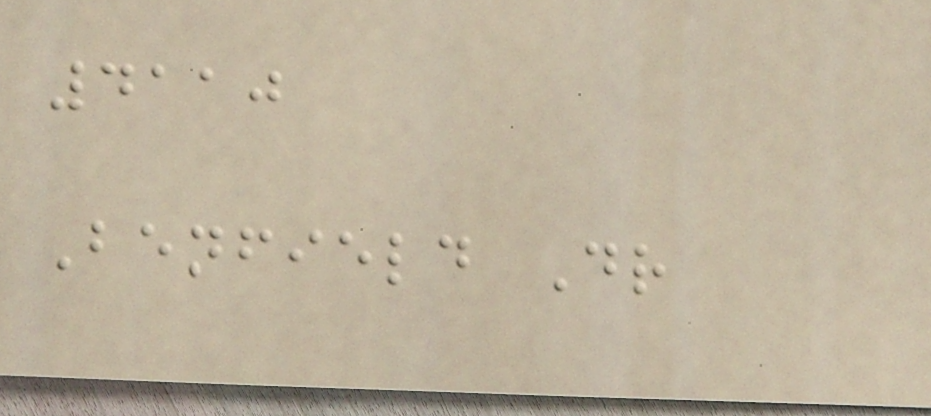4110
Benfield Dr
